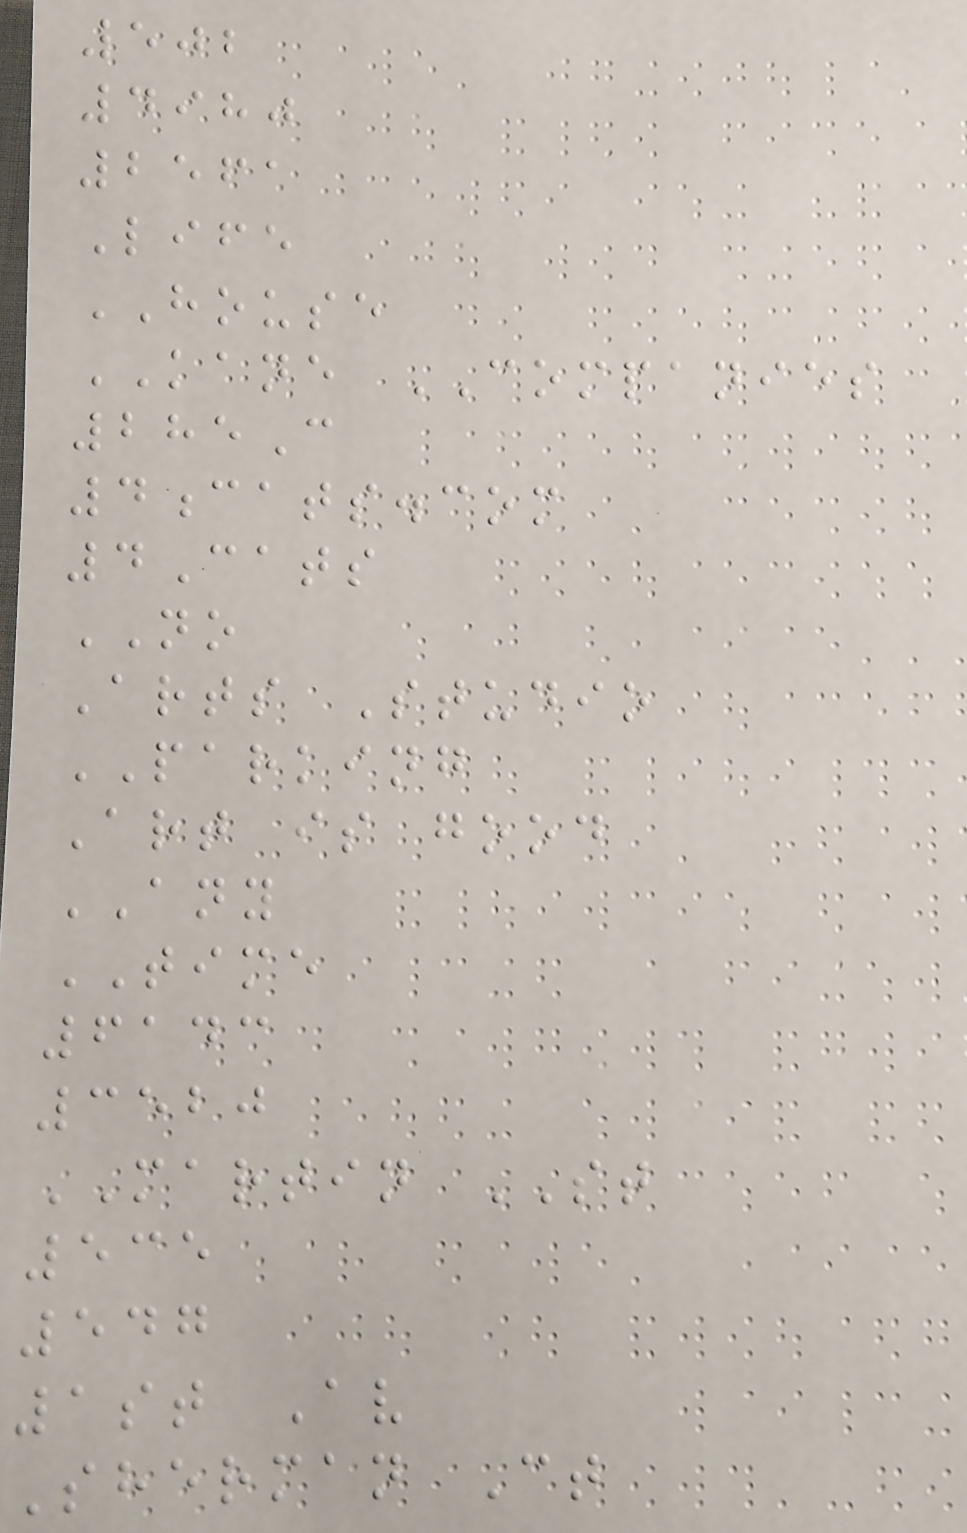502
4980
2561
Life
HOUSE
KANE COMPANIES
285C
4cats.com
4Cats
NO
Arts Studio
PARKING
Art is good
ANY
TIME
6143
3520
MARTIN ST
535
547
1st Av
Sherman Ct
